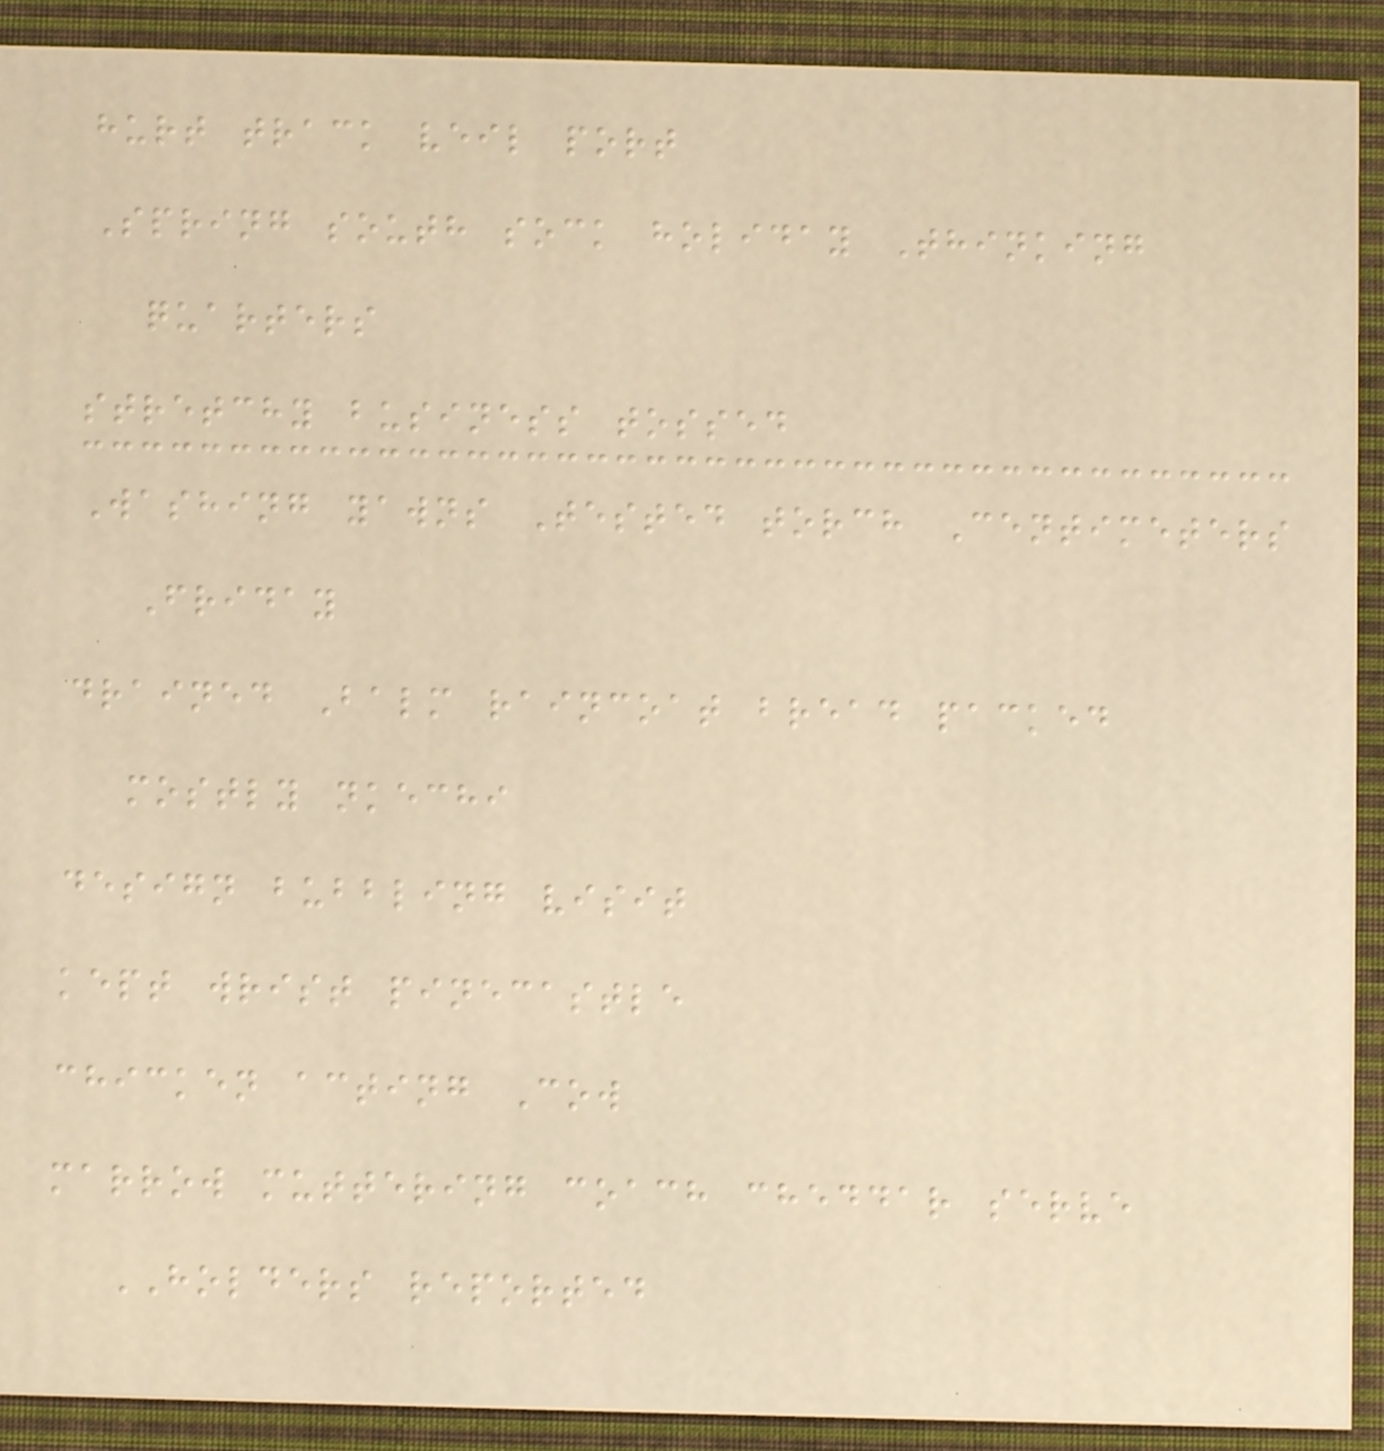hurt track veil port
Spring south sock holiday Thinking
quarters
stretchy business tossed
Washing yawns Tested torch Centimeters
Friday
drained Balm raincoat bread packed
mostly nkechi
design bubbling visit
kept wrist pinecastle
chicken acting Cow
marrow muttering coach cheddar serve
HOLDERS reported
